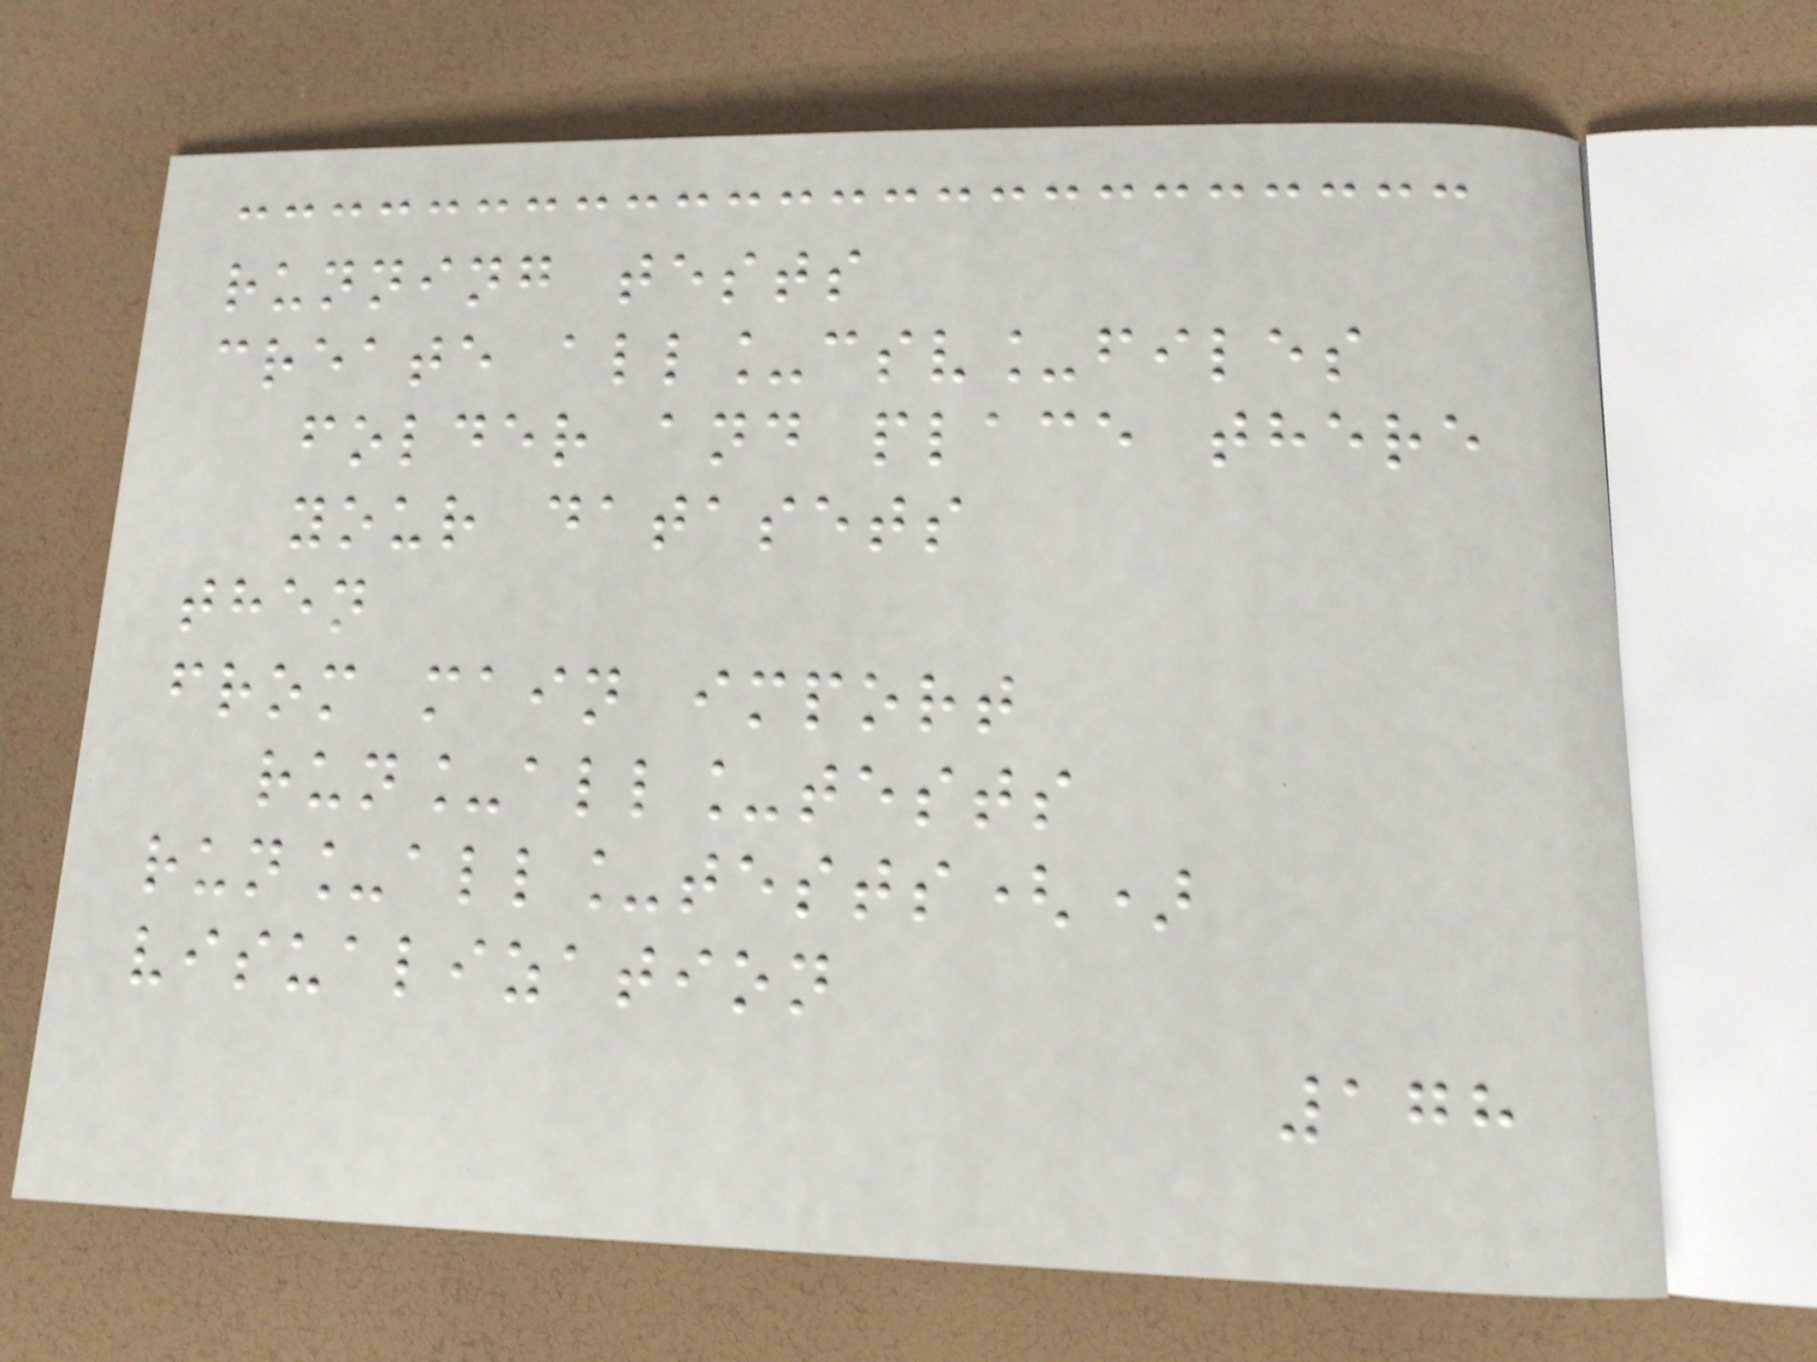running tests
create all_csv_files
folder and place there
your datasets
then
from main import
run_all_tests
run_all_tests()
visualization
178
